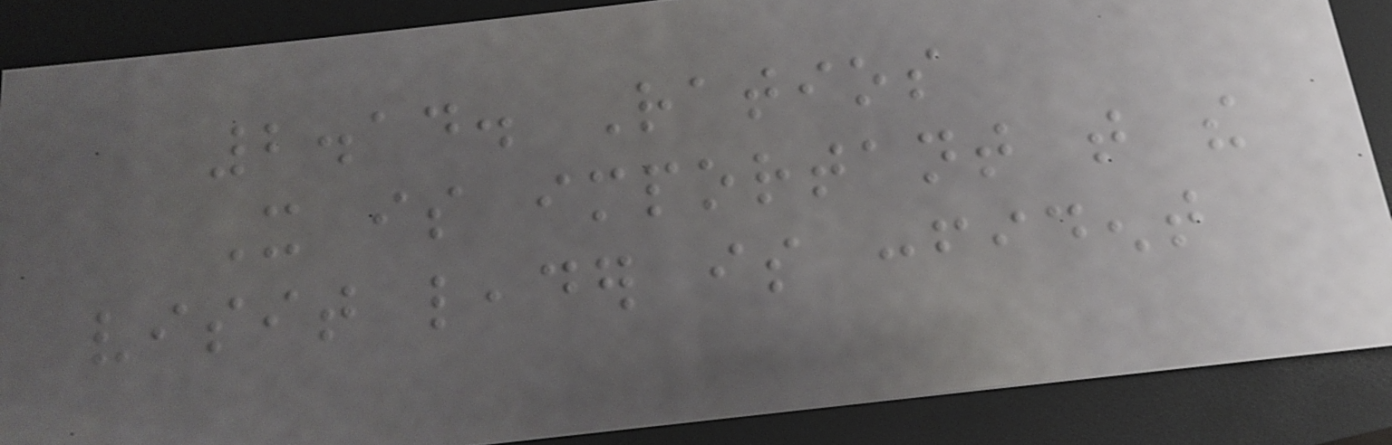2.14. Ratios
It is important that the
visit leader is confident
